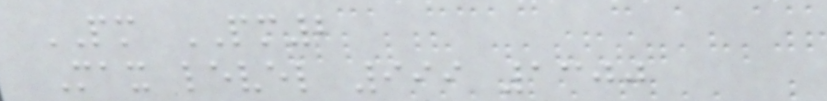PM PM2
Max level 999 1300
